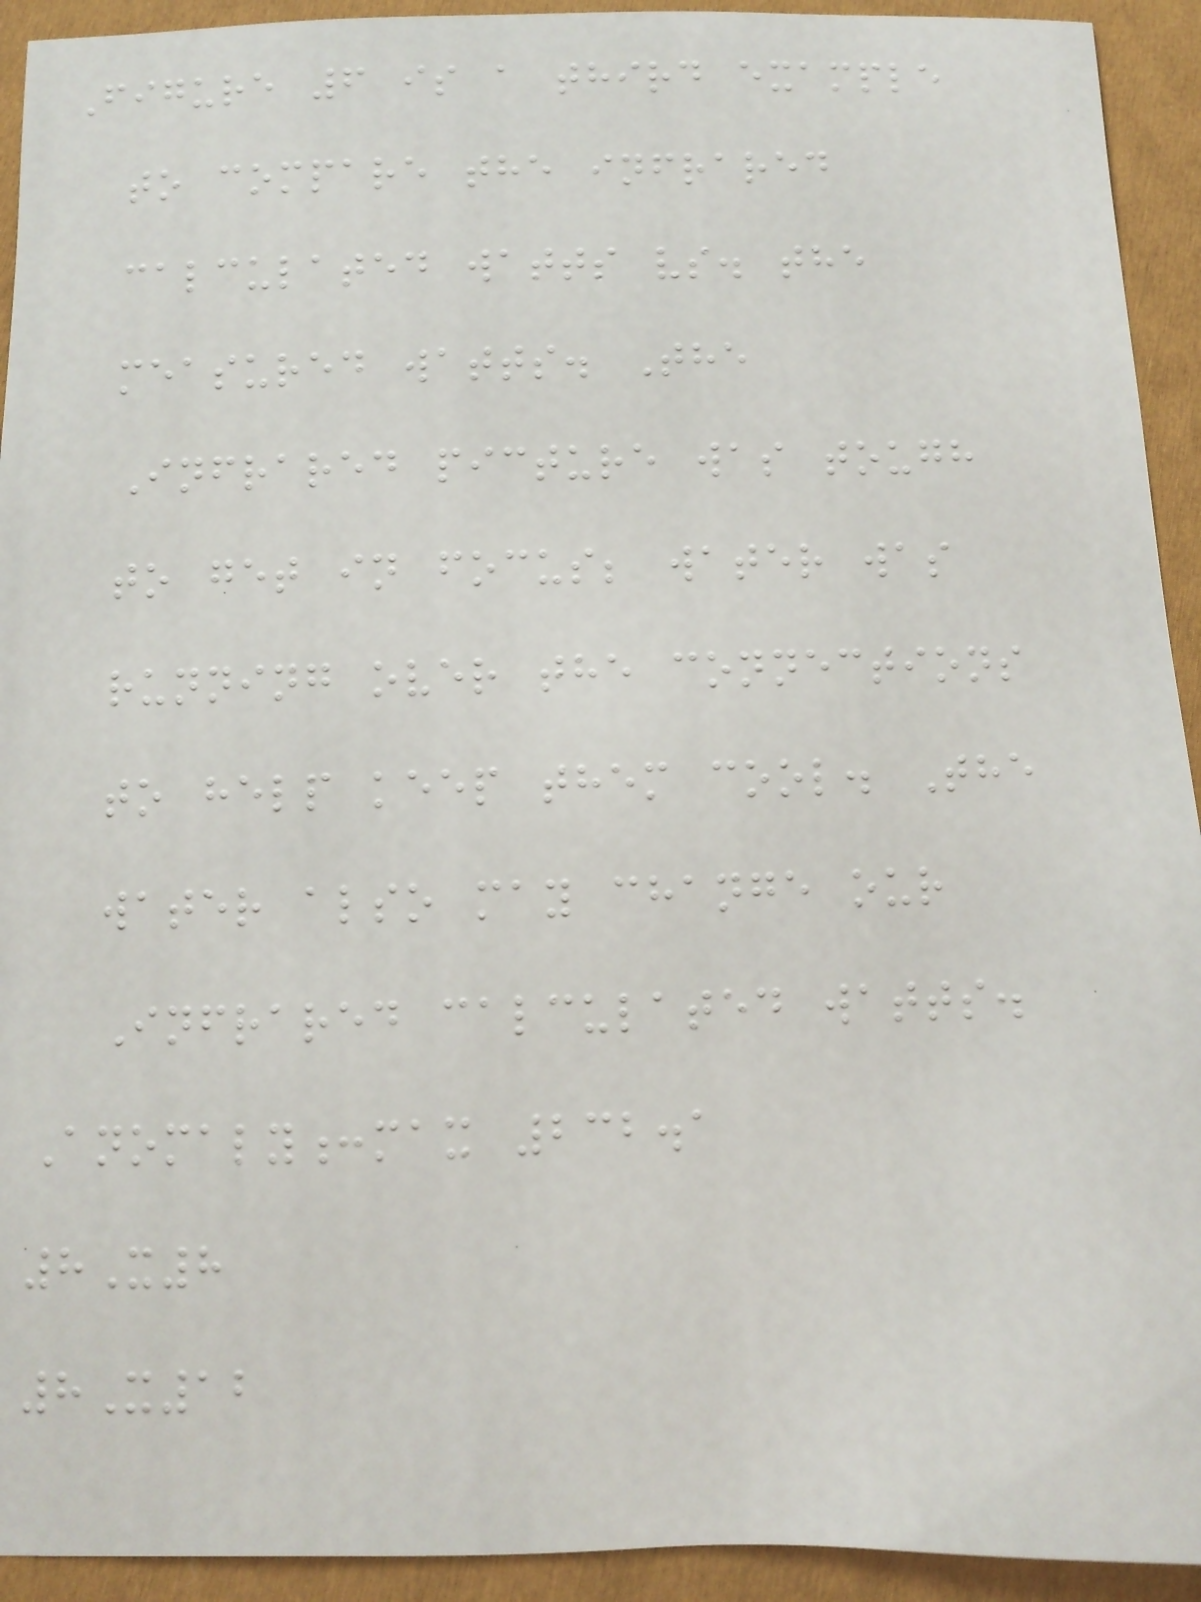Figure 6 is a third example
to compare the infrared
calculated watts vs. the
measured watts. The
Infrared picture was tough
to get in focus; water was
running over the connections
to help keep them cool. The
water also may change our
Infrared calculated watts.
Anomaly:max 232.1
8X8
8X12
